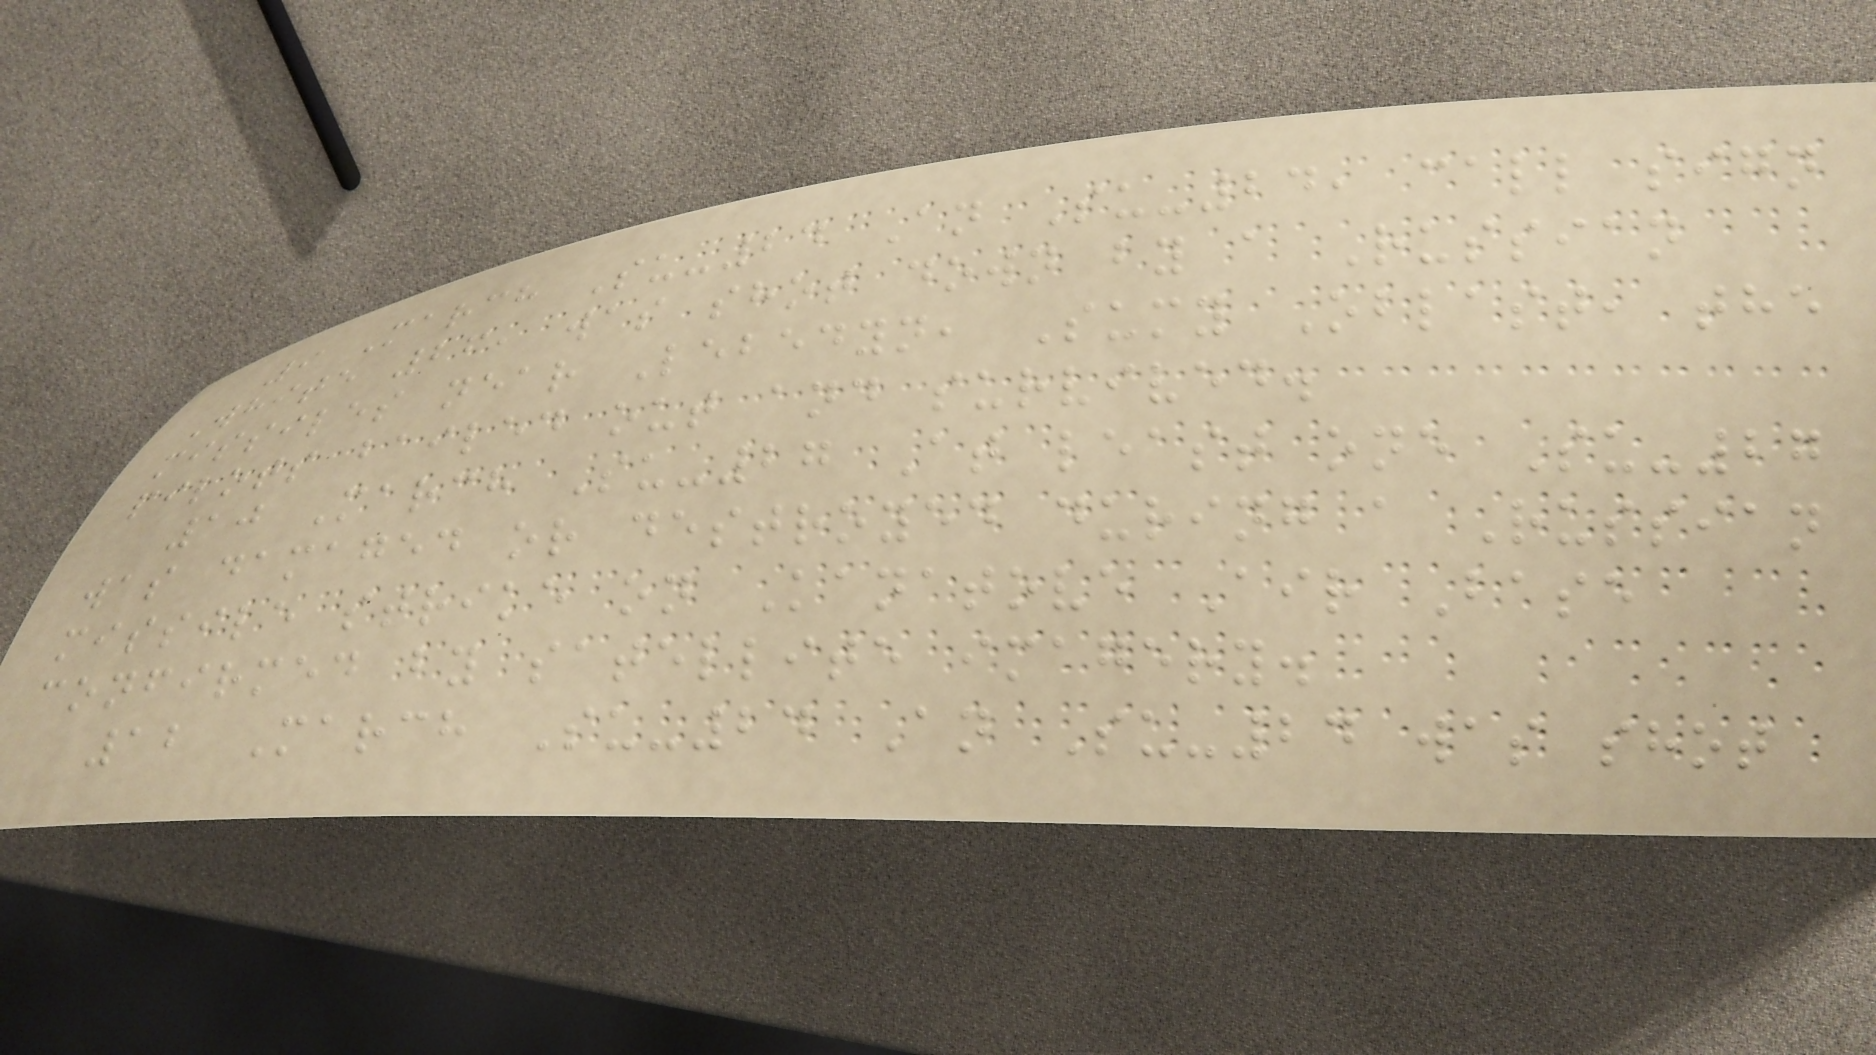9 March Su-24 An Su-24, call sign
White 26, was shot down by a Russian
missiles near Lebedyn, Sumy Oblast, the
pilots bailed out and survived.
10 March Su-27 At least one Su-27
was damaged or destroyed during a Russian
missile strike on Kanatove Air Base
confirmed by satellite imagery.
12 March Su-24 An Su-24 was shot
